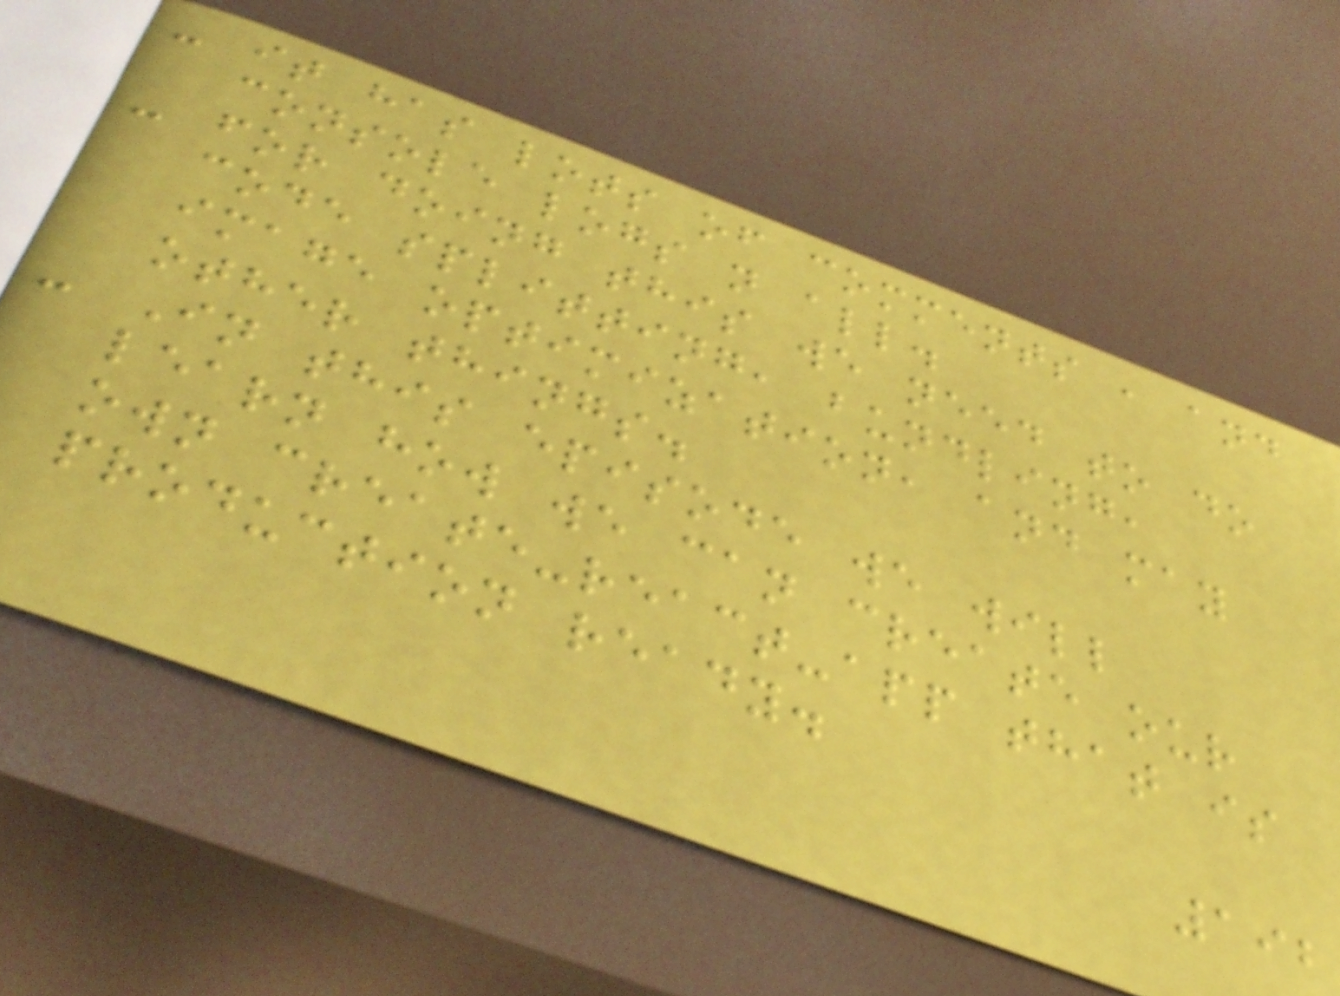- it has lots of comments , and
console logs n all.
- for doing this we need to do
code splitting, bundling,
image optimization, and may
other things.
- In this episode we will
learn how we can create our
own create-react-app that is
production ready.
192
